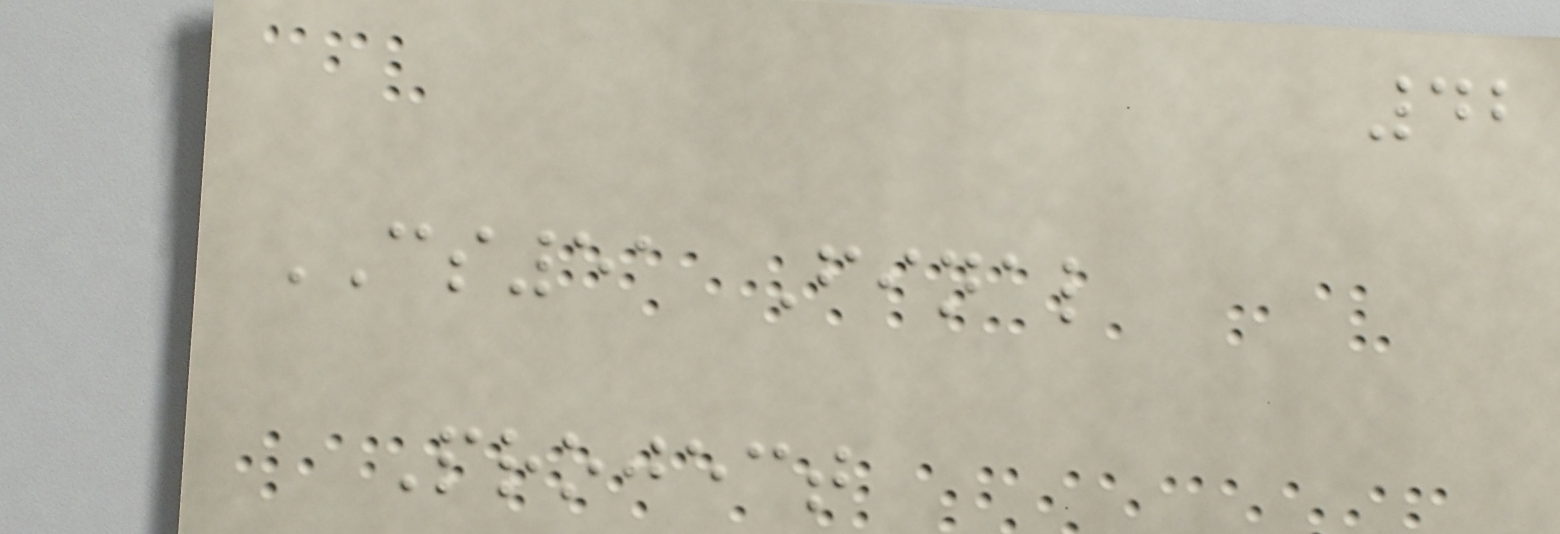42
CS51 Final
Project
